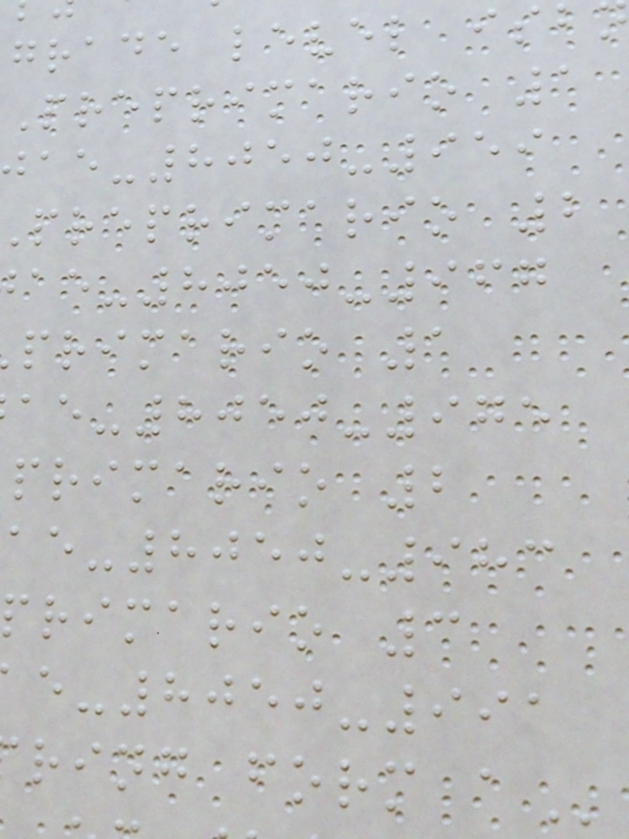grade level
Preprimario 1
-8050-959
preprimario 2
-8050-967
primario 1
-8050-975
primario 2
-8050-983
primario 3
-8050-991
ring form
